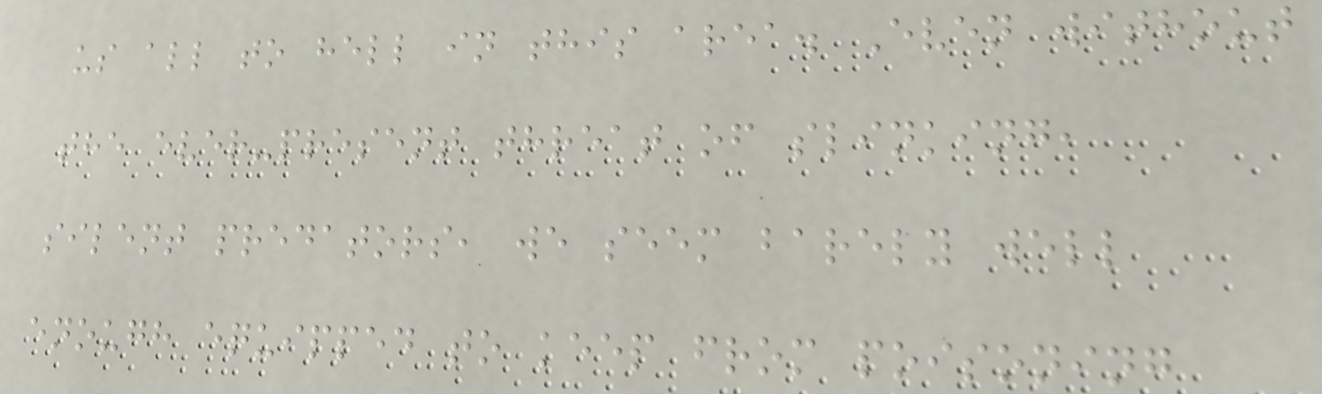us all to hell in this area. Even without
the ever-present threat of slinking,
silent predators, we seem barely well
enough equipped to keep from poisoning
